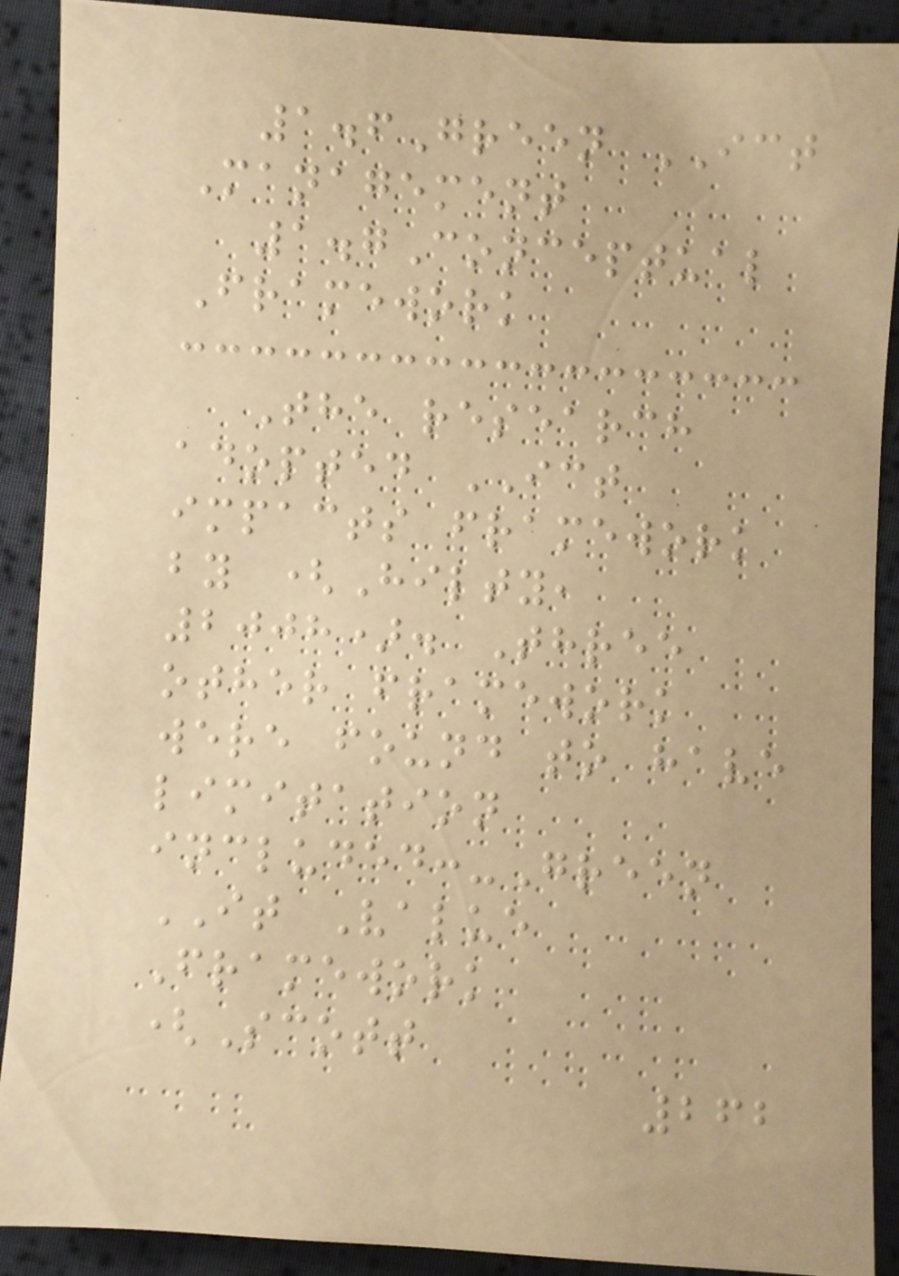1.6Green ICT
Management
1.7Conceptual
Framework
The research
adopted ICT
impacts framework
by (Hilty,
2008). Three
other framework
were found to have
limitation
included:-Green
IT Value
Framework
(Scott
262
